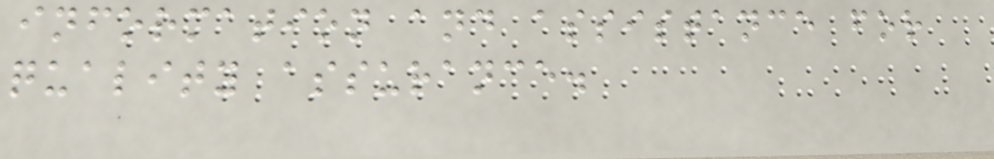information and assistance for
quality assurance.
